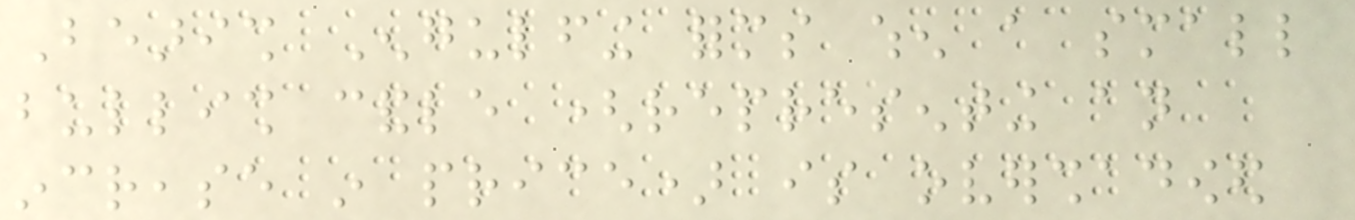Bearish Engulfing forms when a small
bullish candle (representing an
increase in price) is overshadowed
